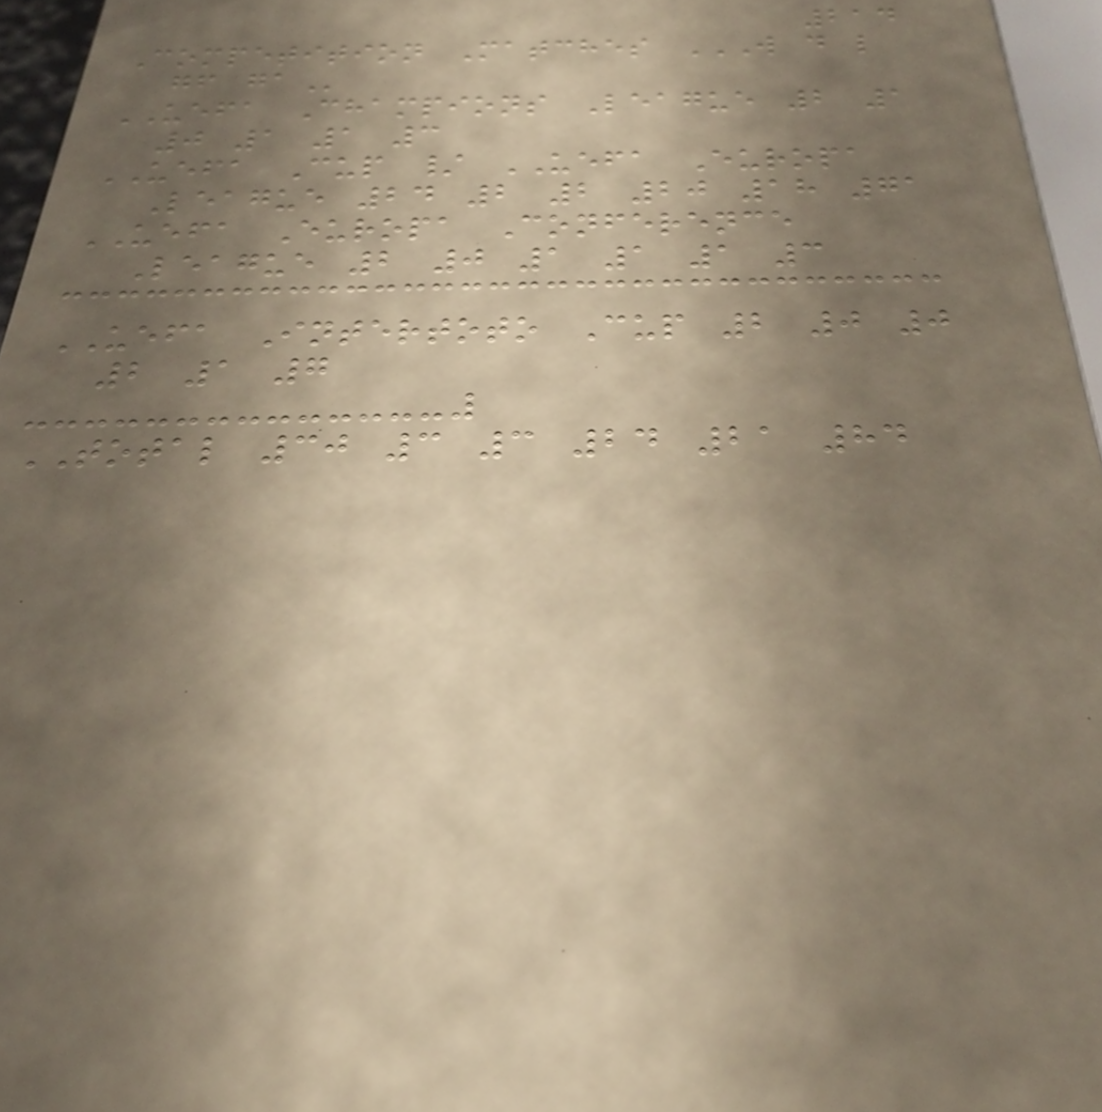214
Competition Matches W D L
GF GA
UEFA Champions League 2 1
0 1 1 3
UEFA Cup / UEFA Europa
League 24 2 2 20 18 71
UEFA Europa Conference
League 2 0 1 1 1 3
UEFA Intertoto Cup 2 0 0
2 1 7
TOTAL 30 3 3 24 21 84
